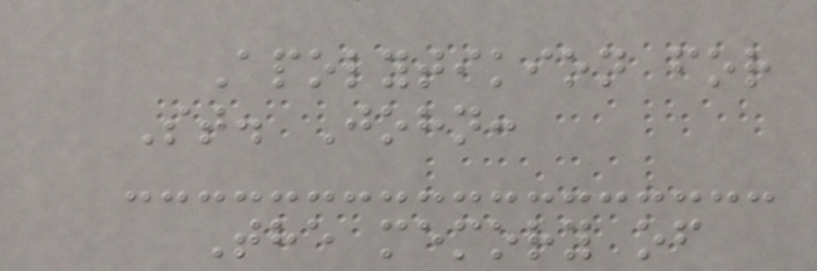Apolytikion for
St. John:
The memory of
